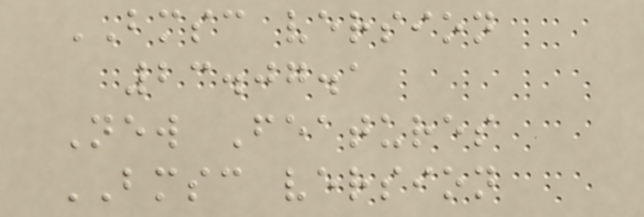BMSC version
23.07.1
New Features
BMSC version
